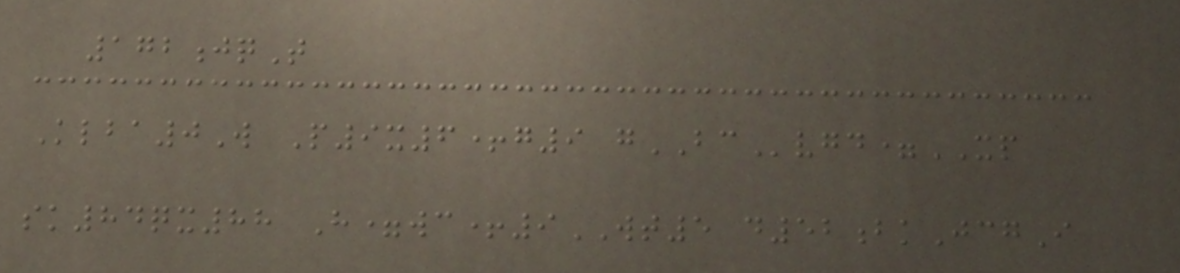172jqT
Klba0W P9x6+g9 gBCvgd=XP
sk84qx88 H=wc+9WT5 d52bkJcgI
